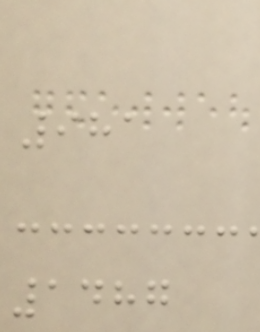981
1487
